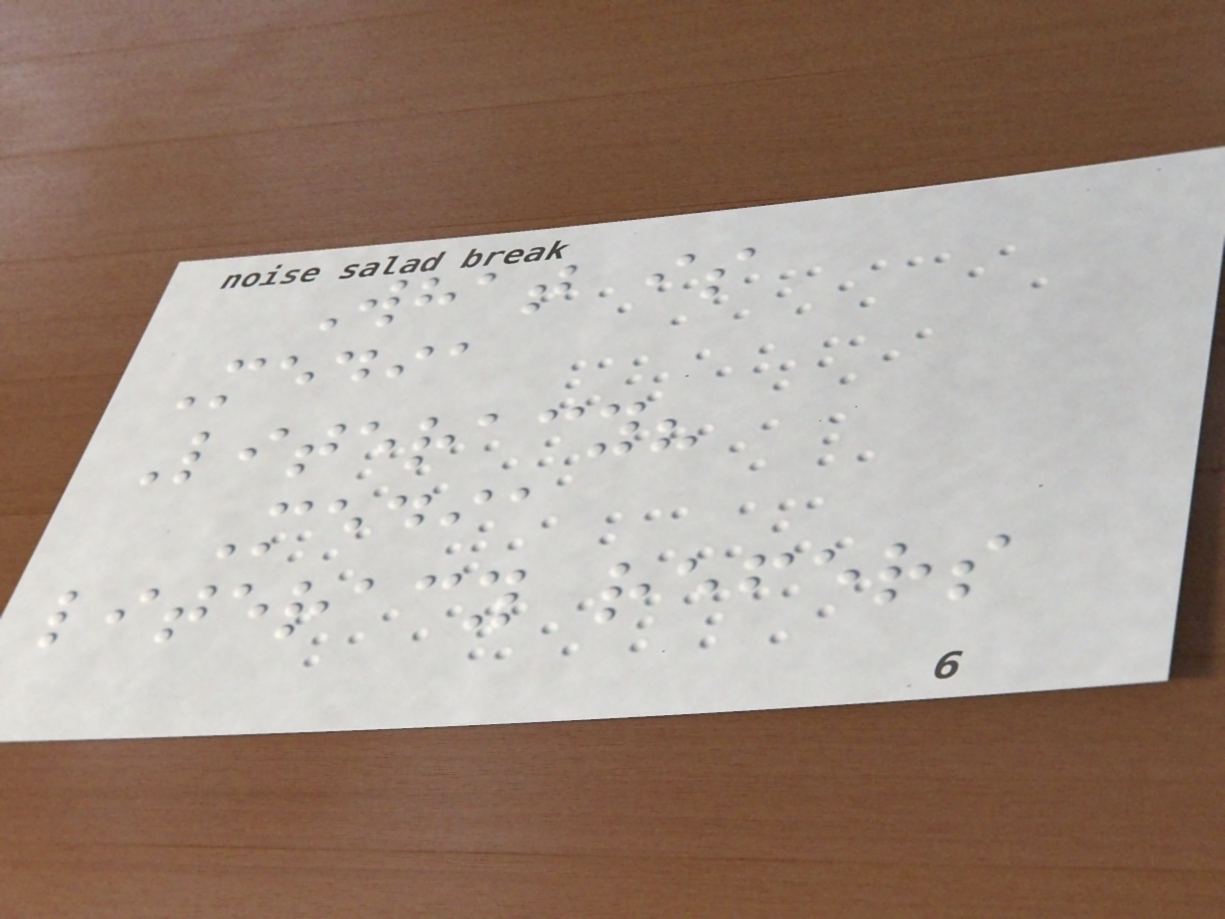What is
Media
Literacy?
Media
literacy refers
